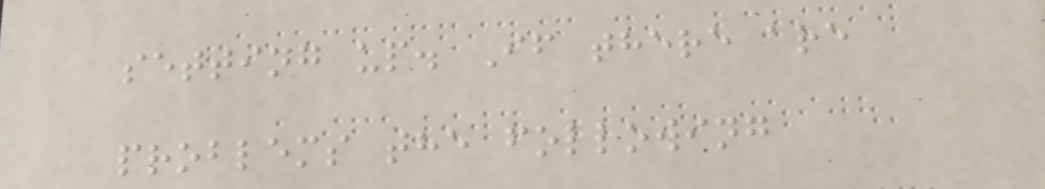setting up. If there are
problems the following
